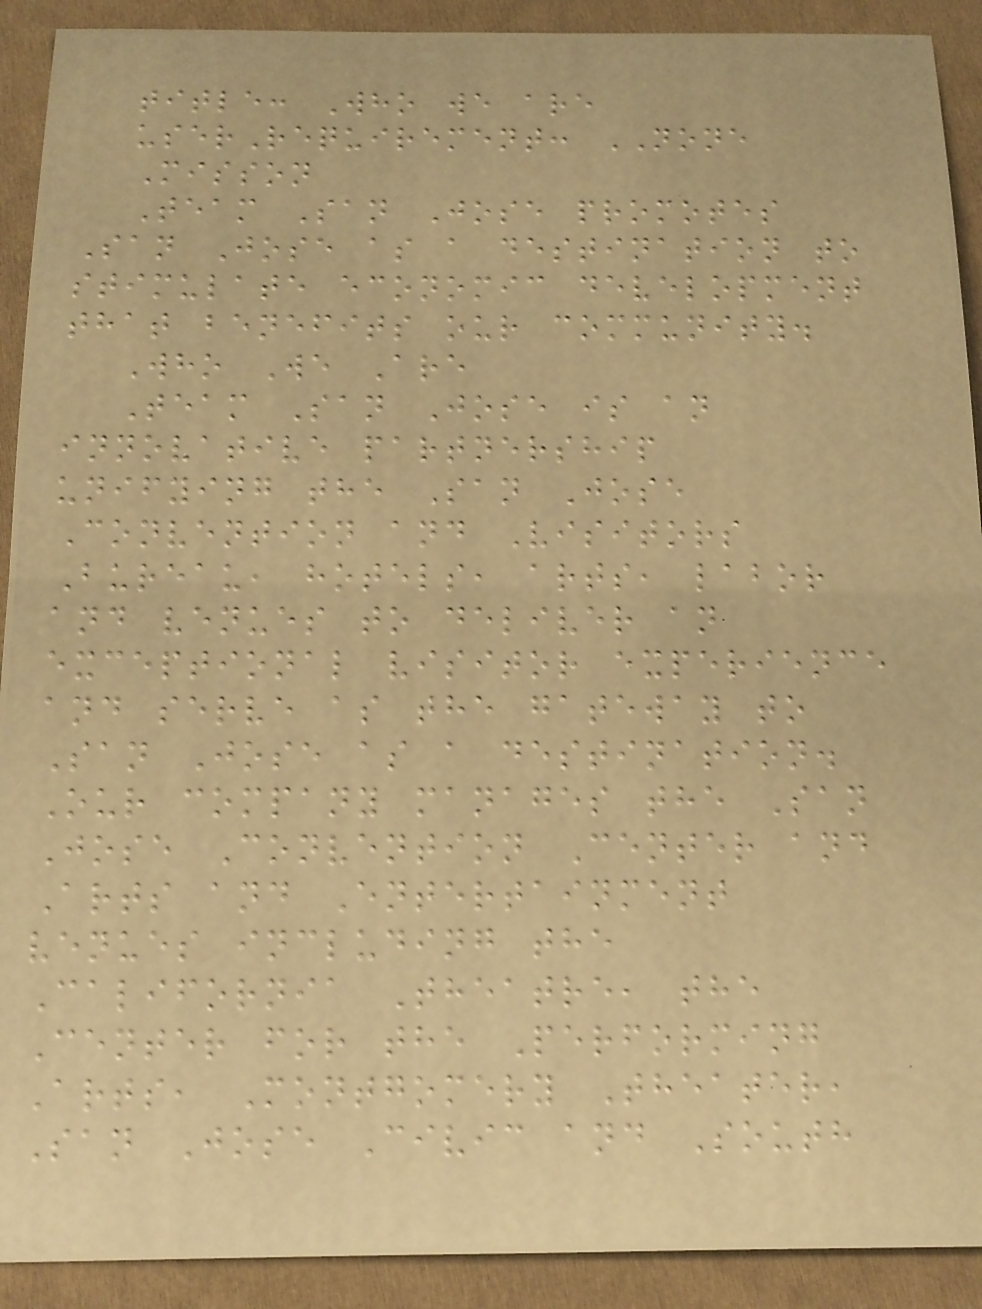title: Who we are
userRequirement: NONE
Misson
Team San Jose promotes
San Jose as a destination to
stimulate economic development
that benefits our community.
Who We Are
Team San Jose is an
innovative partnership
unifying the San Jose
Convention and Visitors
Bureau, hotels, arts, labor
and venues to deliver an
exceptional visitor experience
and serve as the gateway to
San Jose as a destination.
Our company manages the San
Jose Convention Center and
Arts and Entertainment
venues including the
California Theatre, the
Center for the Performing
Arts, Montgomery Theater,
San Jose Civic and South
